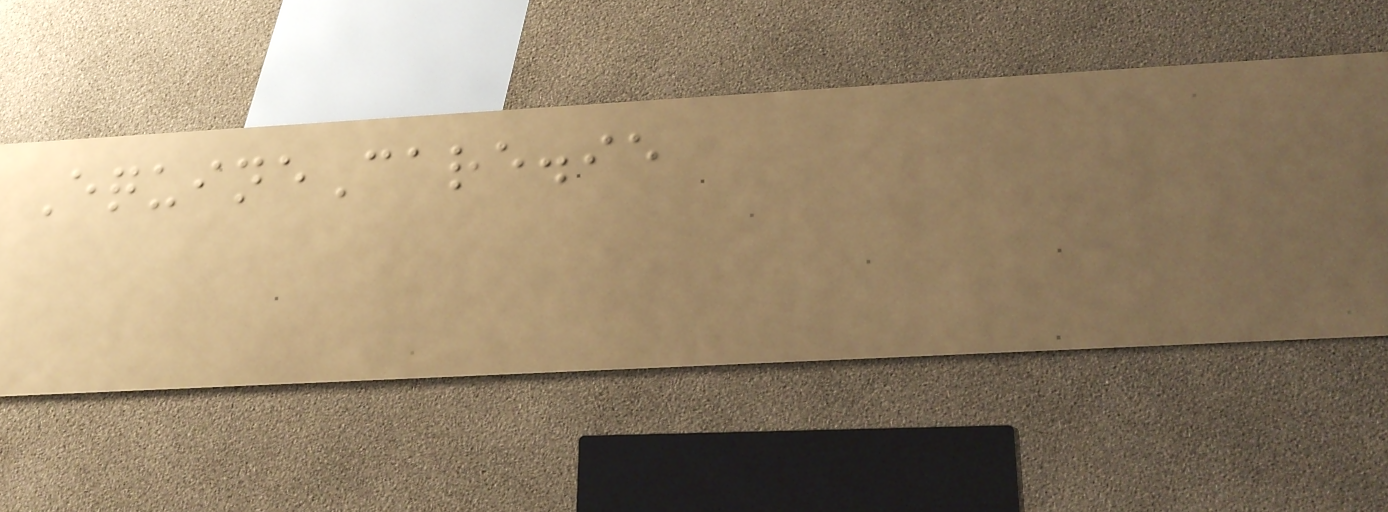EquineCare.ie
